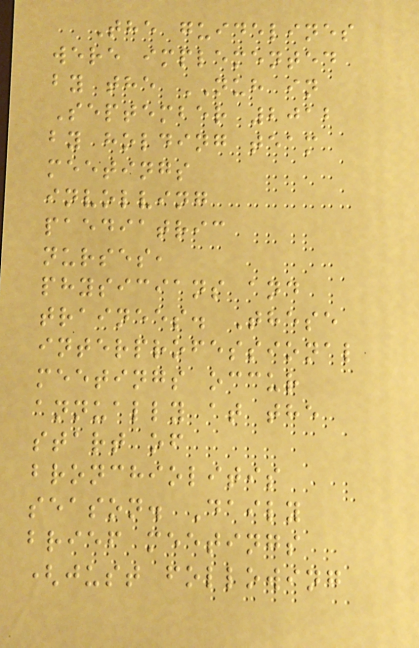The guidelines
were implemented
by the NUH in
September 2012
by holding team
meetings
involving
paediatric
nurses,
physicians and
trainees. These
interprofessional
meetings occur
annually at the
start of
bronchiolitis
season. Daily
brief meetings
(just following
